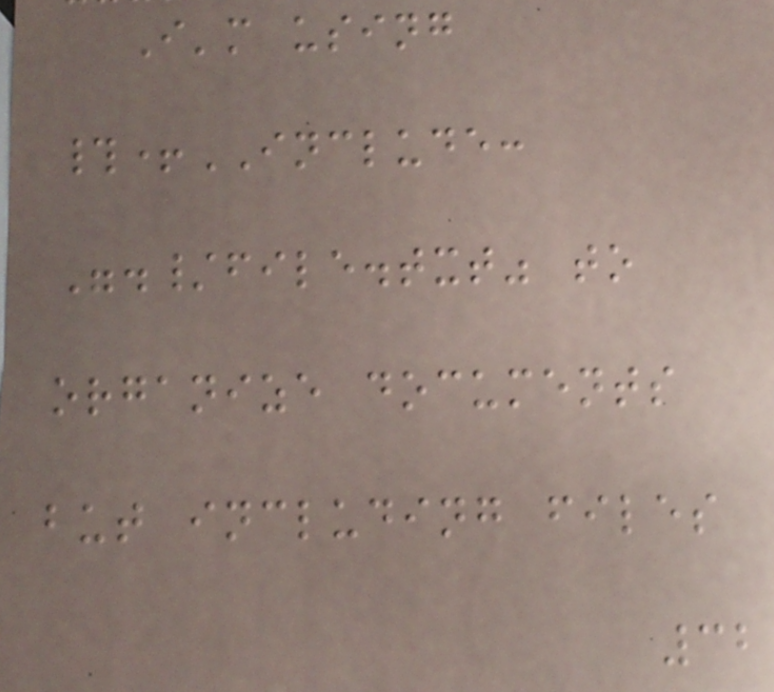I'm using
#+INCLUDE:
"./file.txt" to
organize documents
but including files
32
